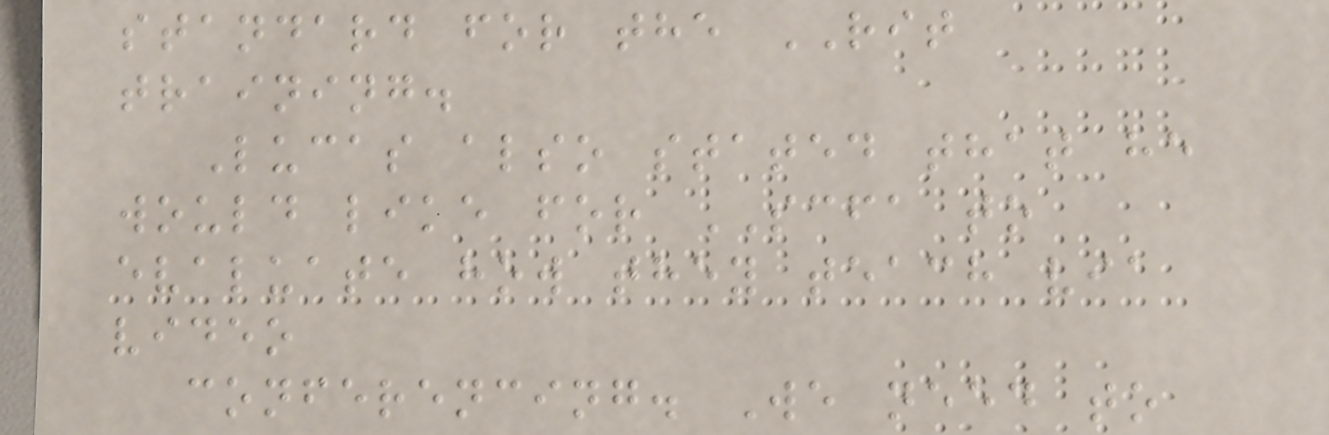standard for the RIT
training.
Lucas also stated that he
would like for SCFA to
evaluate how they teach via
video
conferencing. We need to
